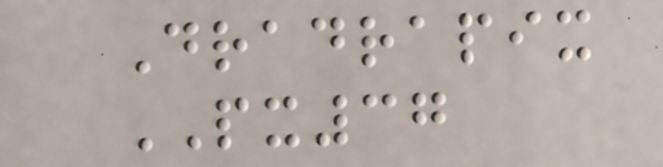Dradrapix
PX37
